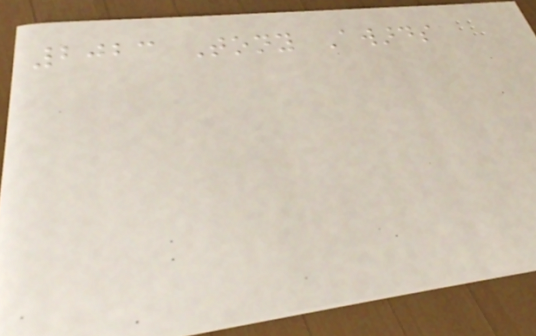2023 Tony Awards
